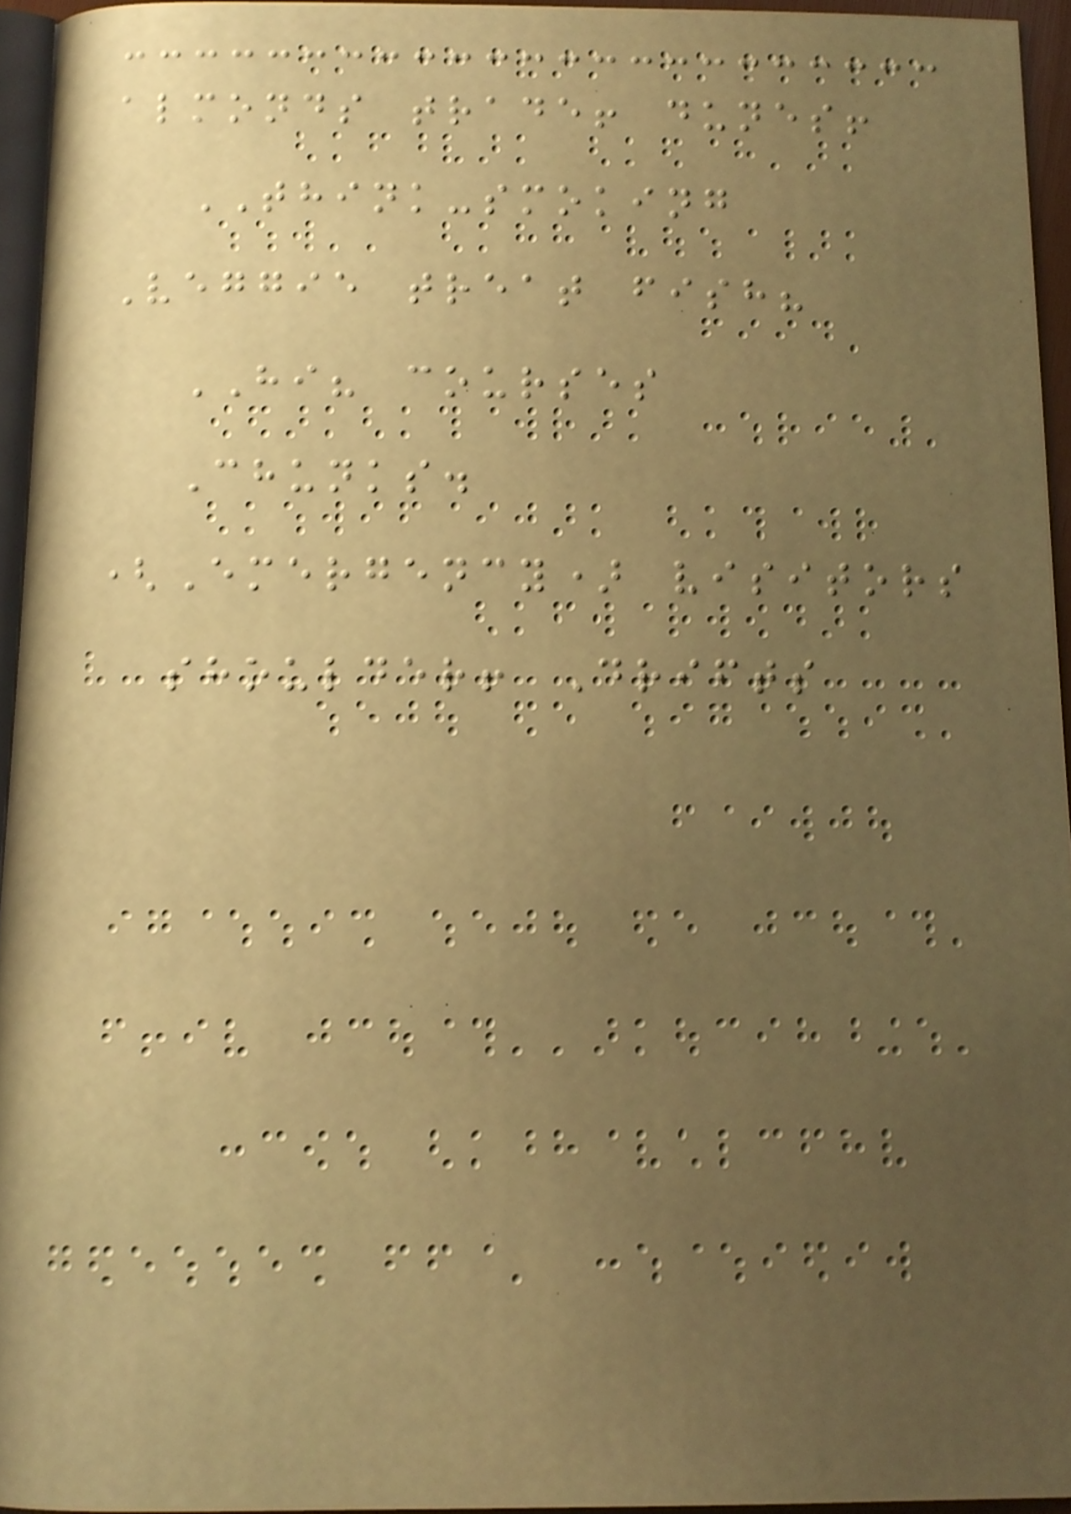almonds trade! dunes!
THINK-smoking
Veggie treat fish?
HI? courses
Chunks.
(Emergency) visitors
shoulder! Drifts
